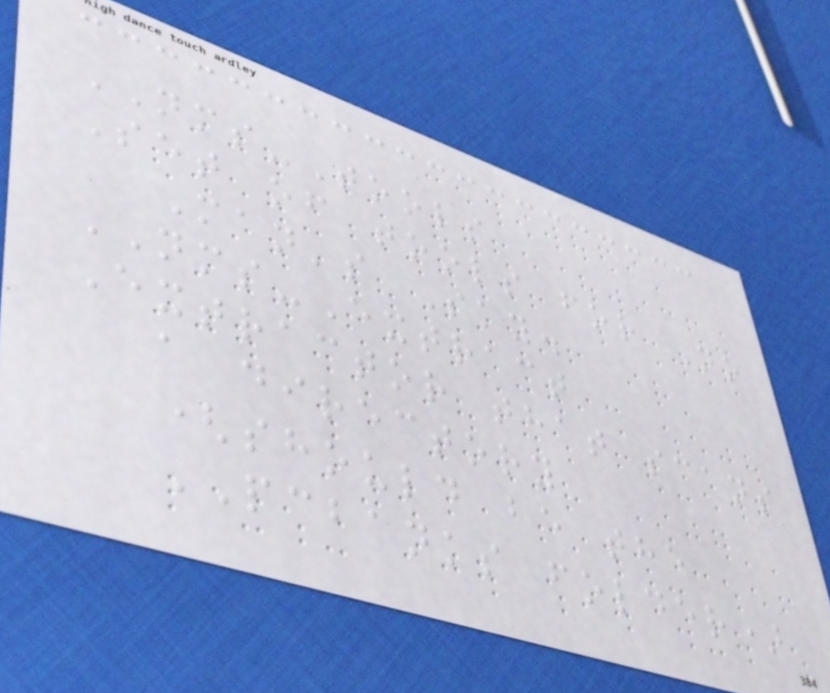NMS-Tools
Set of tools for No
Man's Sky.
NMS-Extract
Extractor that scans
a directory
(should be the
PCBANKS folder)
